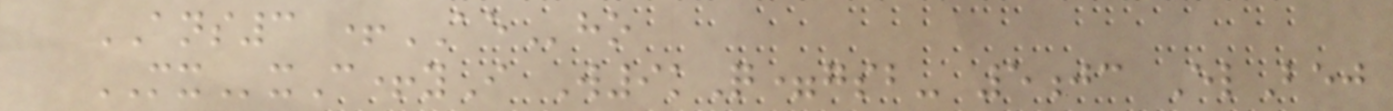ANS3 +AEho
MXxC+yI W9kQ=gsb- 5jc ElBej
